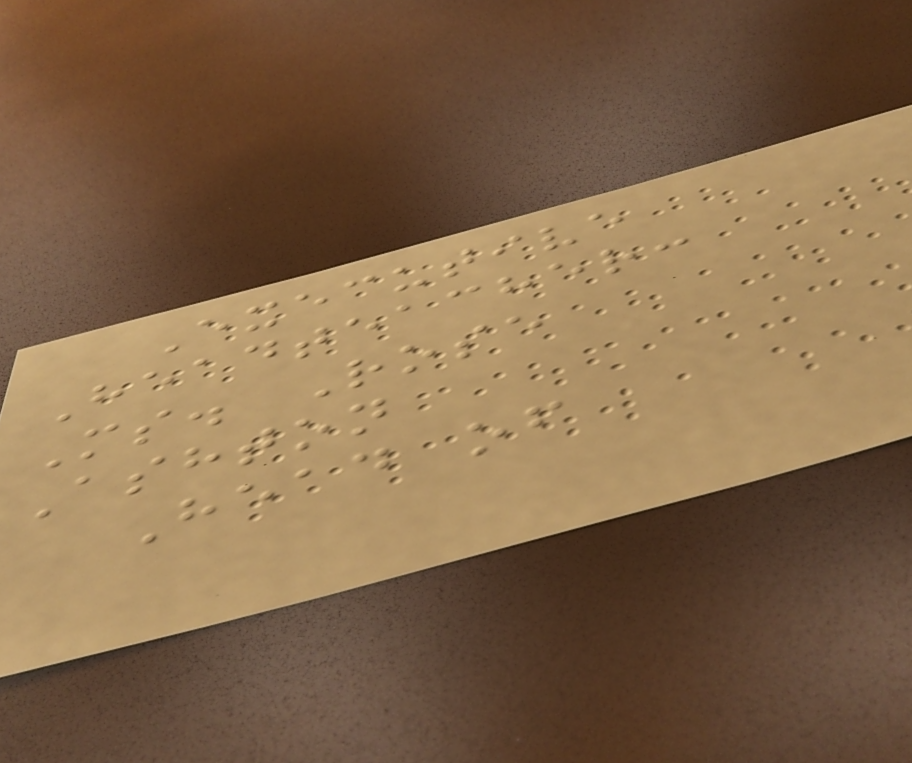Executive
Headteacher:
Ms. Rose
Ashton
Head of
